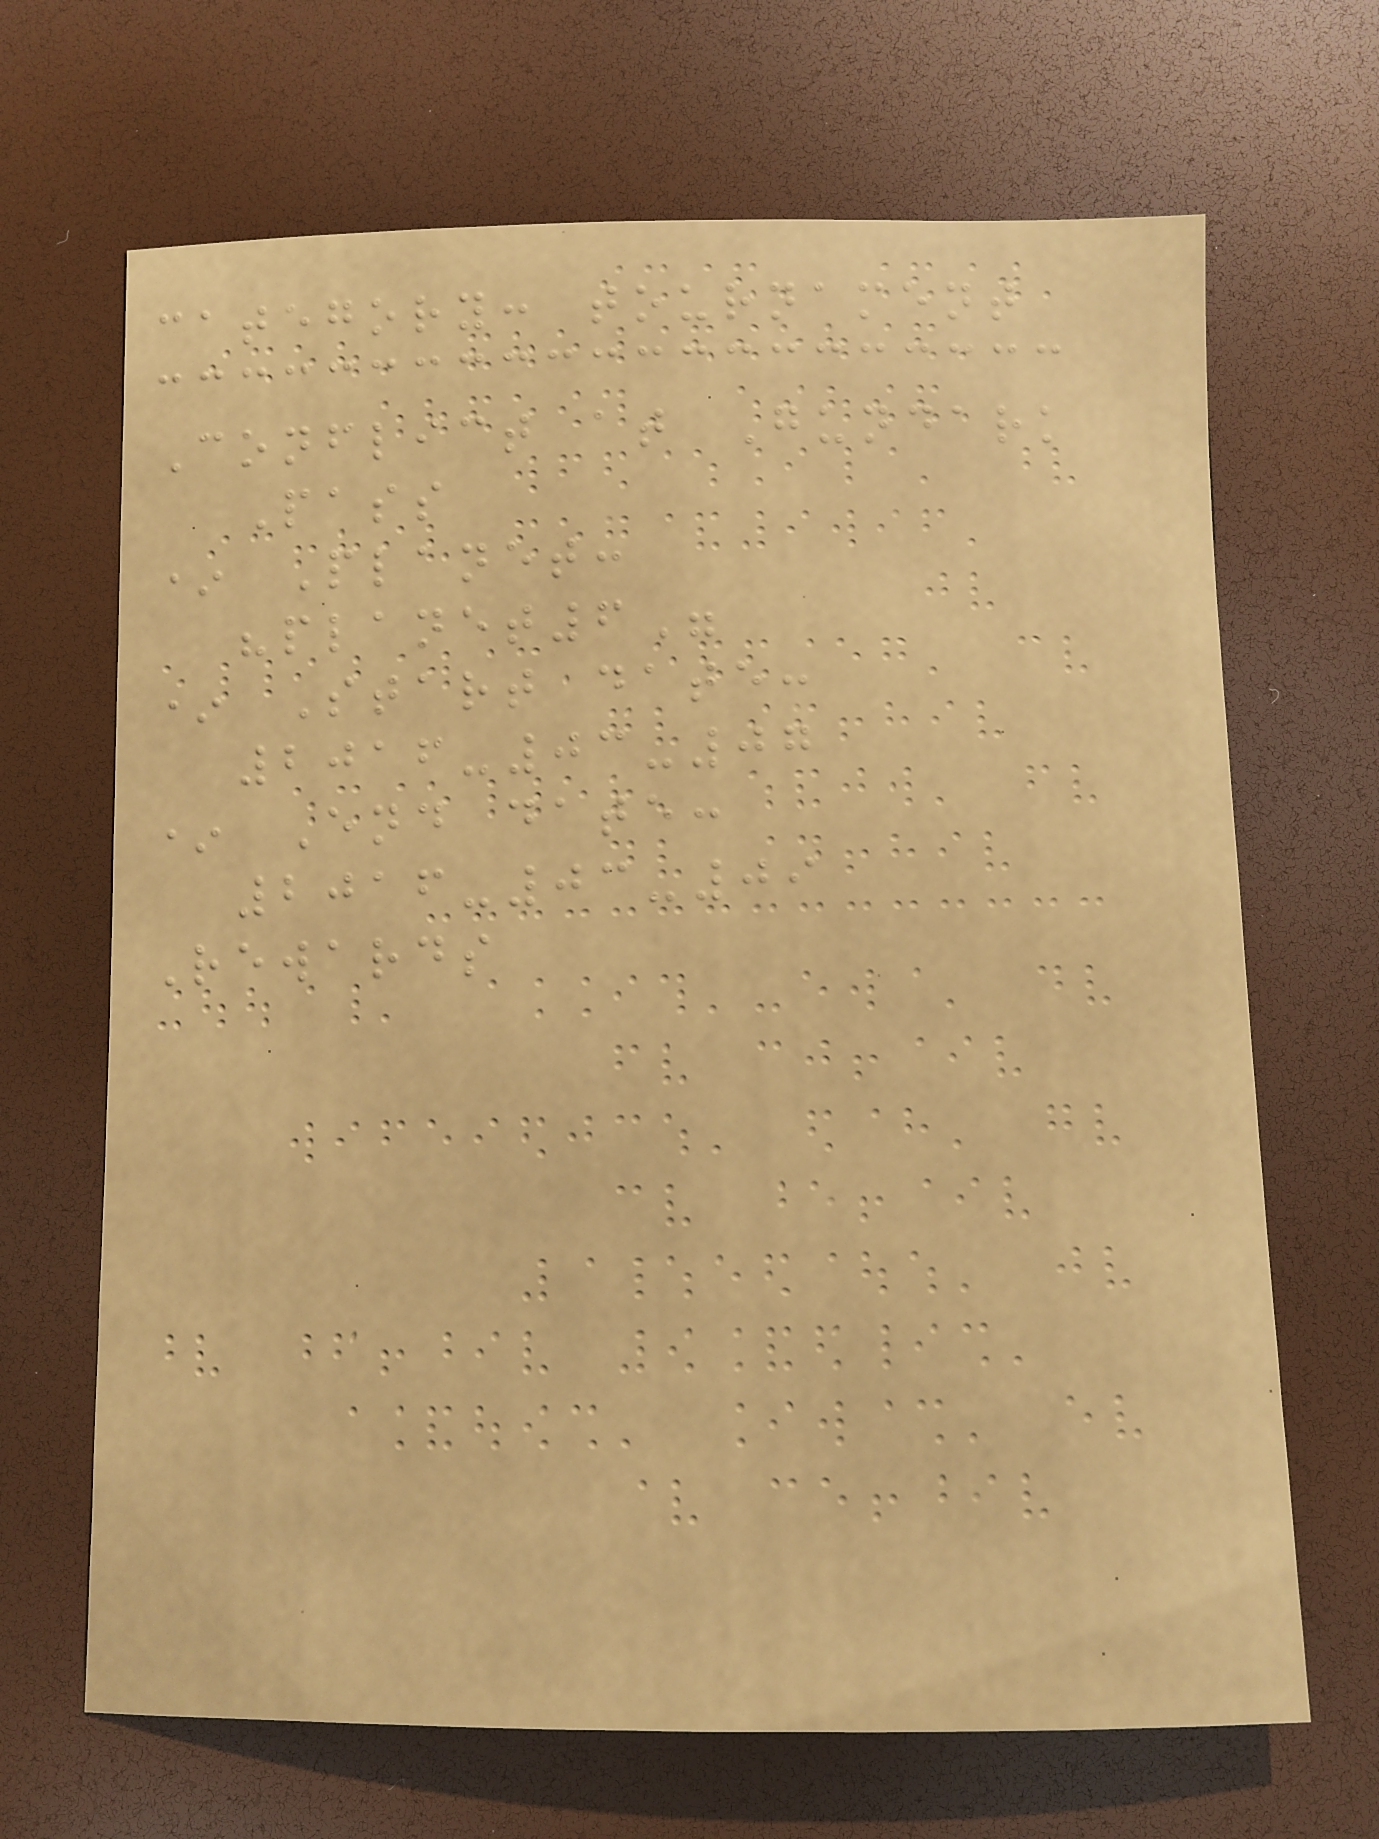category: tournament
Conflict at Gundark
Pass
* Planet:
"planet6"
* Start date:
2016-03-07
* End date:
2016-03-09
Rewards
